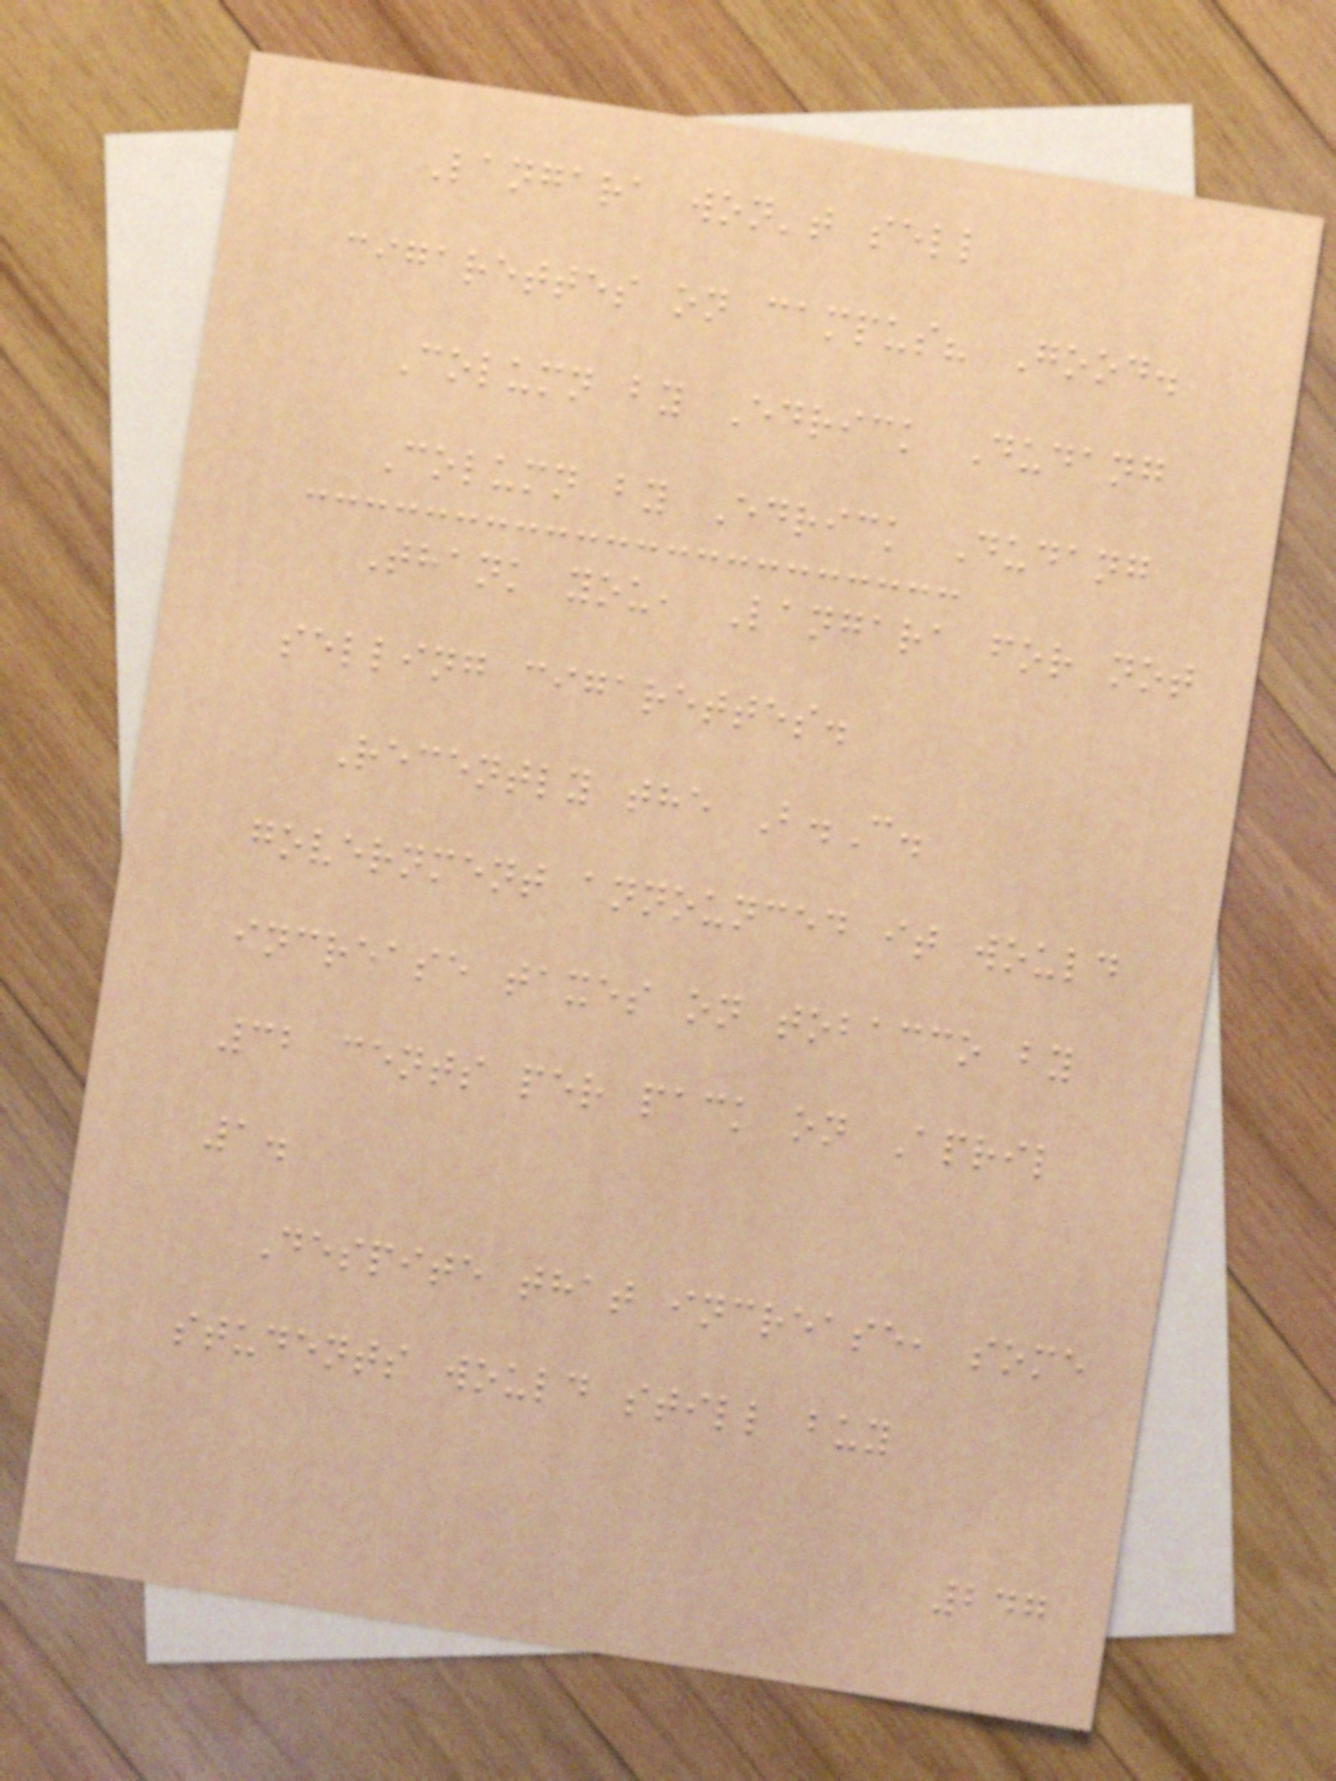Langara won't sell
cigarettes on campus? Good.
Column by Edrick Dudang
Column by Edrick Dudang
Thank you, Langara for not
selling cigarettes.
Recently the B.C.
government announced it would
increase taxes on tobacco by
32 cents per pack on April
1.
Despite that increase, some
students would still buy
247
